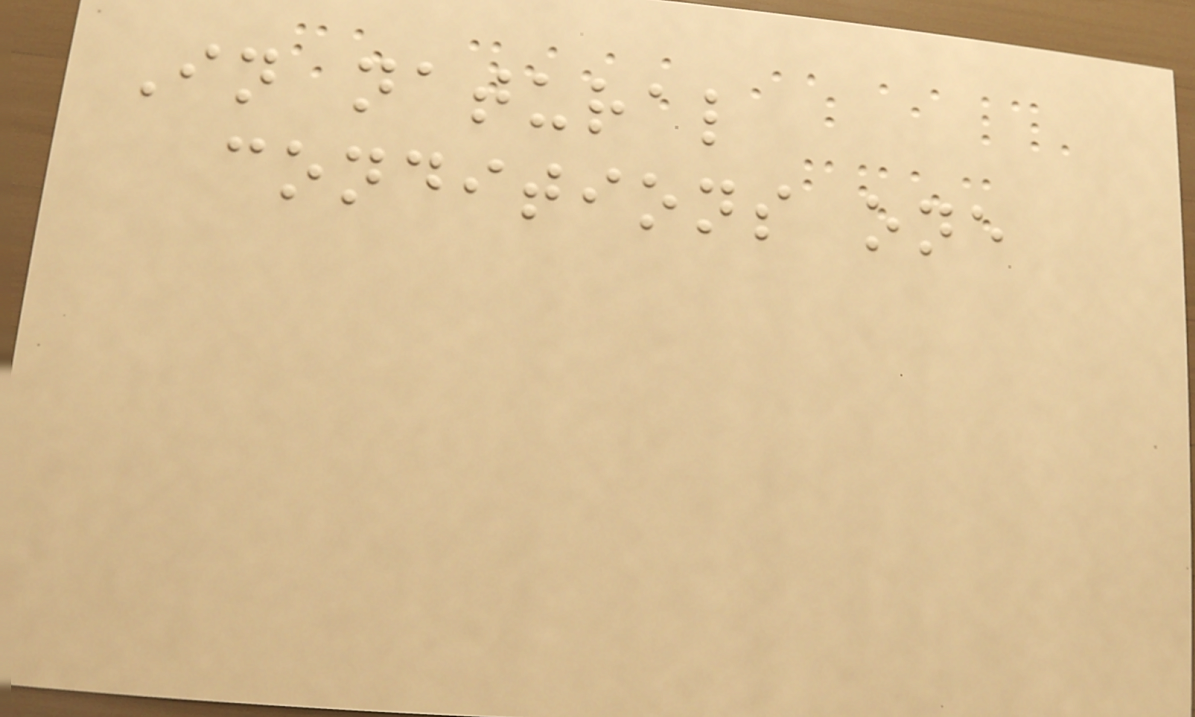In natural
conditions one
